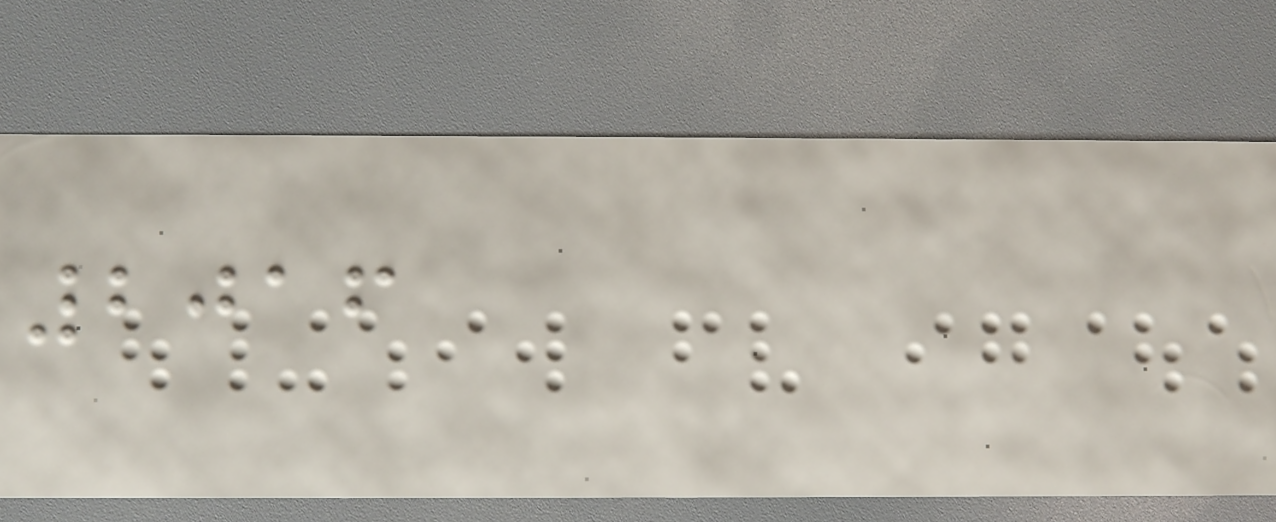2016
